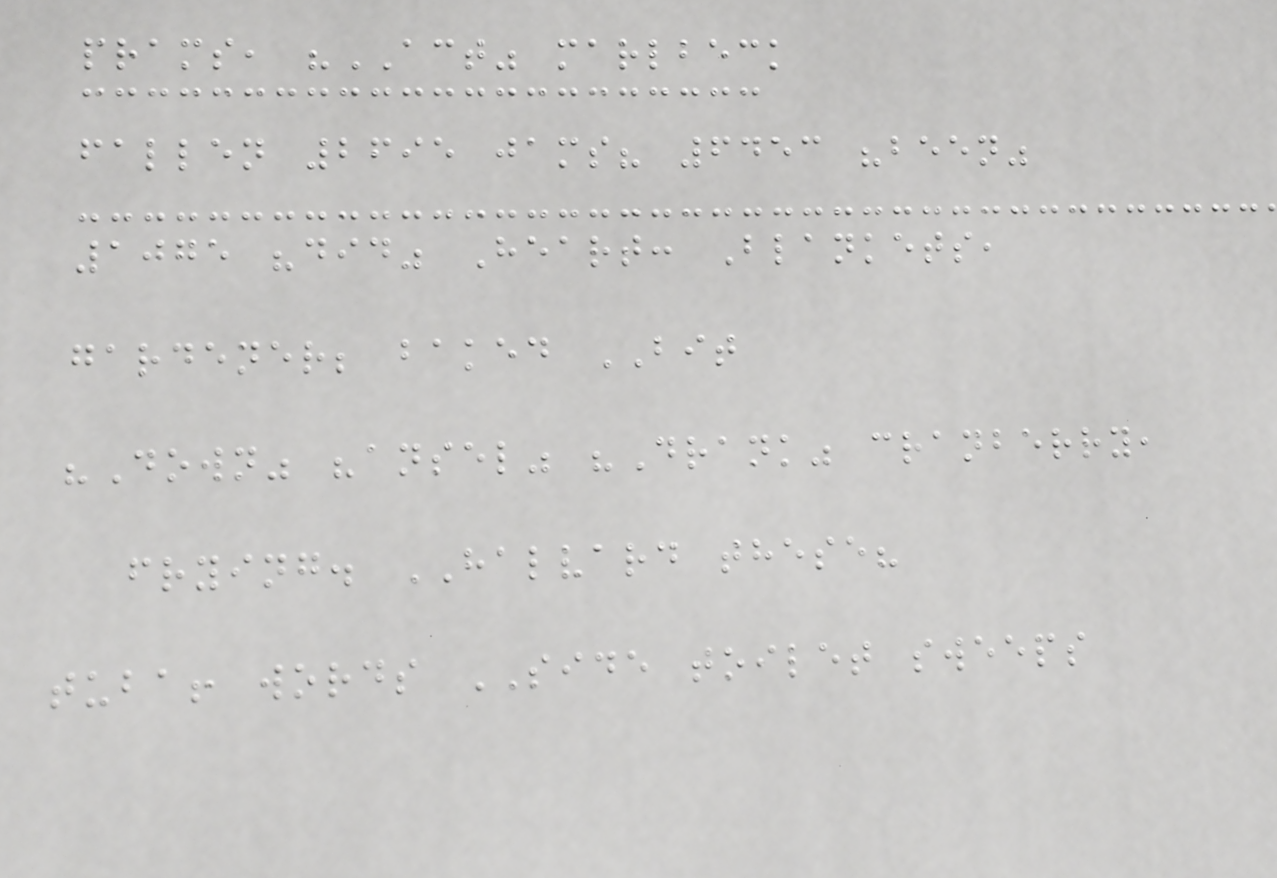prams, "ACT" marlbeck
fallen 2695 jams? 6453 "been"
1075 "did" Heart: Blankets,
gardener; baked BIT
"Down" "ansel" "Drank" cranberry,
frying. HALVARD these?
tuba! words SIDE toilet sweeps
